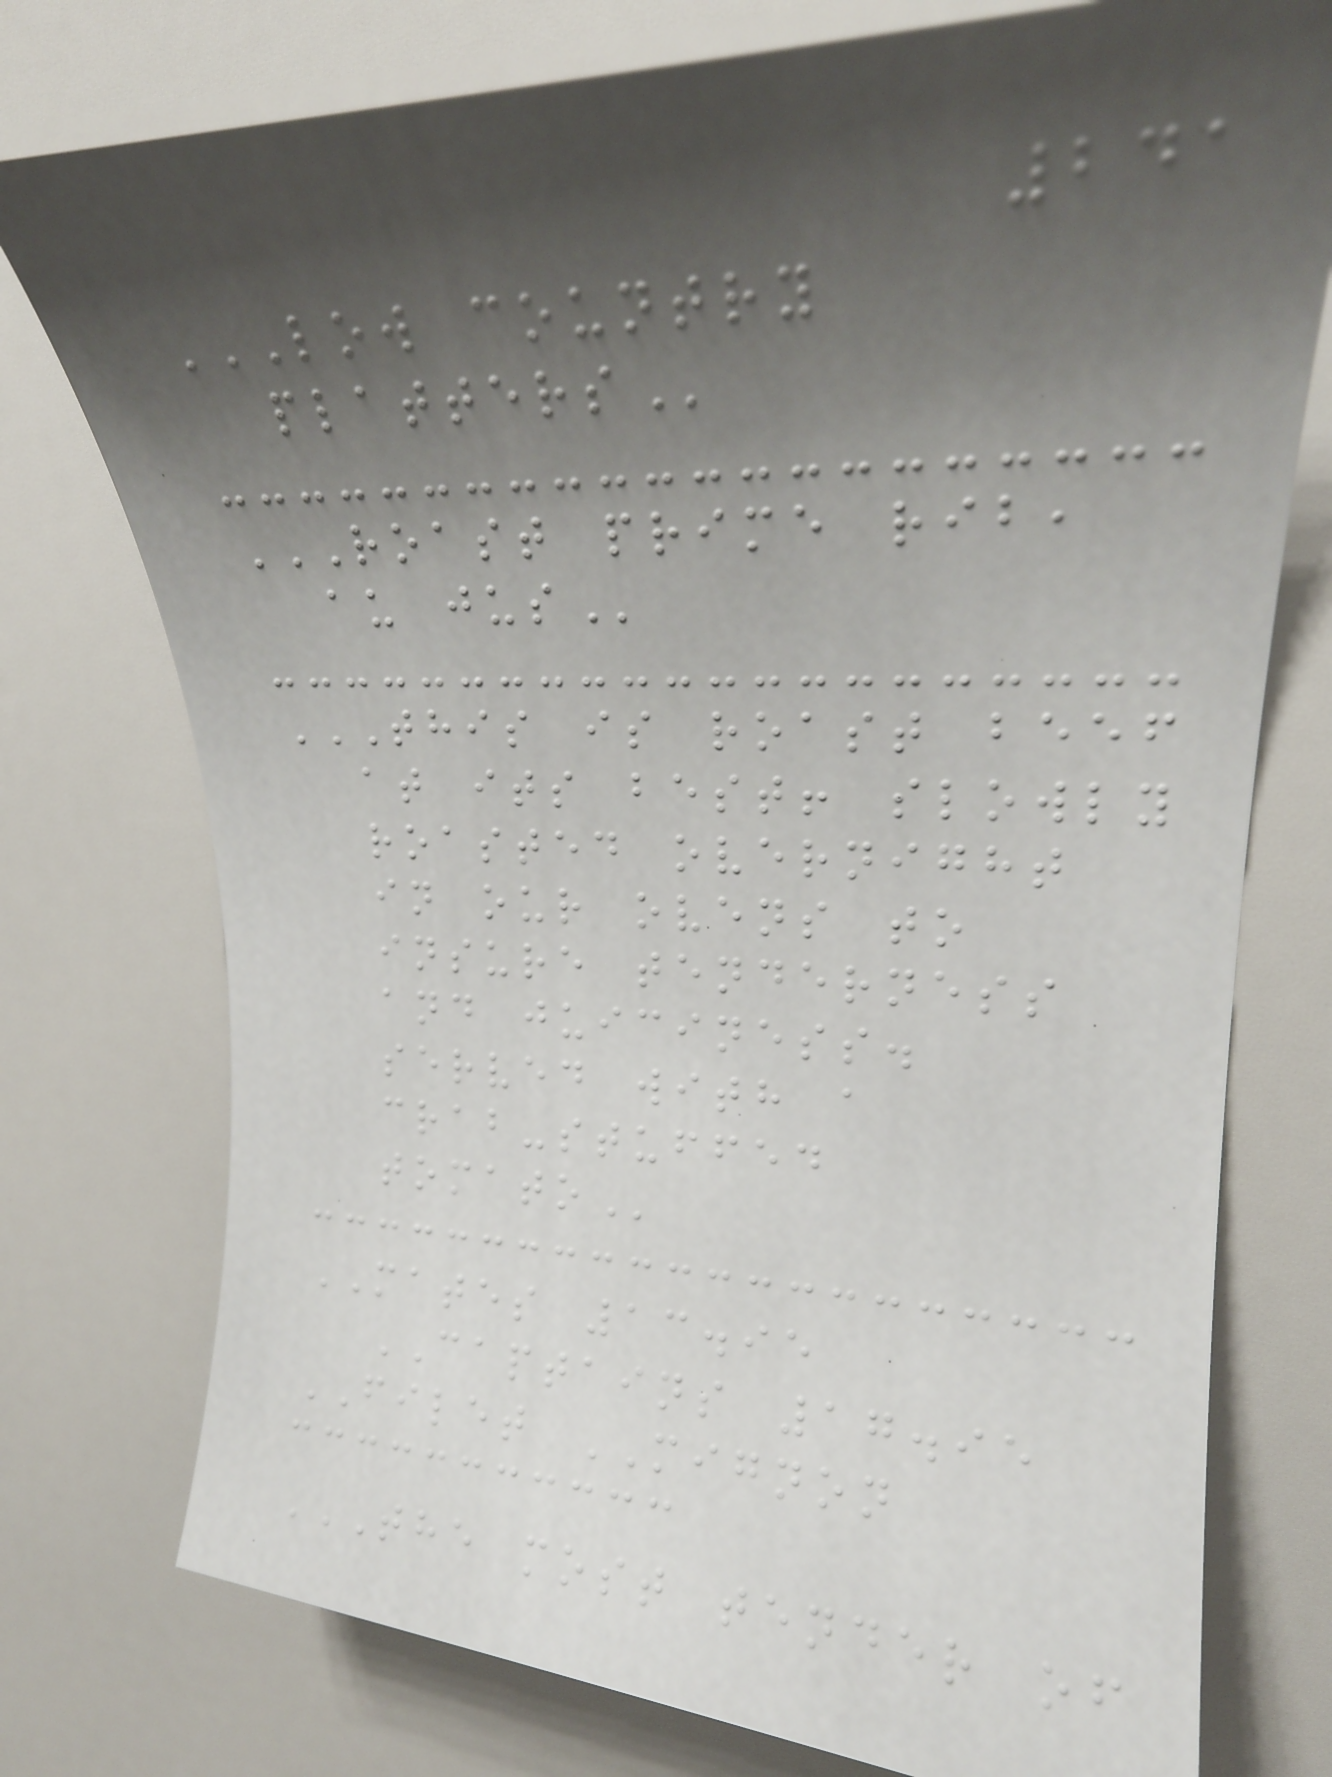241
LOW COUNTRY
PLATTERS
ROAST PRIME RIB,
AU JUS
THIS IS ROAST BEEF
AT ITS BEST! SLOWLY
ROASTED OVERNIGHT
IN OUR OVENS TO
INSURE TENDERNESS
AND JUICINESS.
SERVED WITH A
CRAB-STUFFED
TOMATO
MATES 13.95
CAPTAINS 17.95
FILET MIGNON
THE MOST TENDER OF
